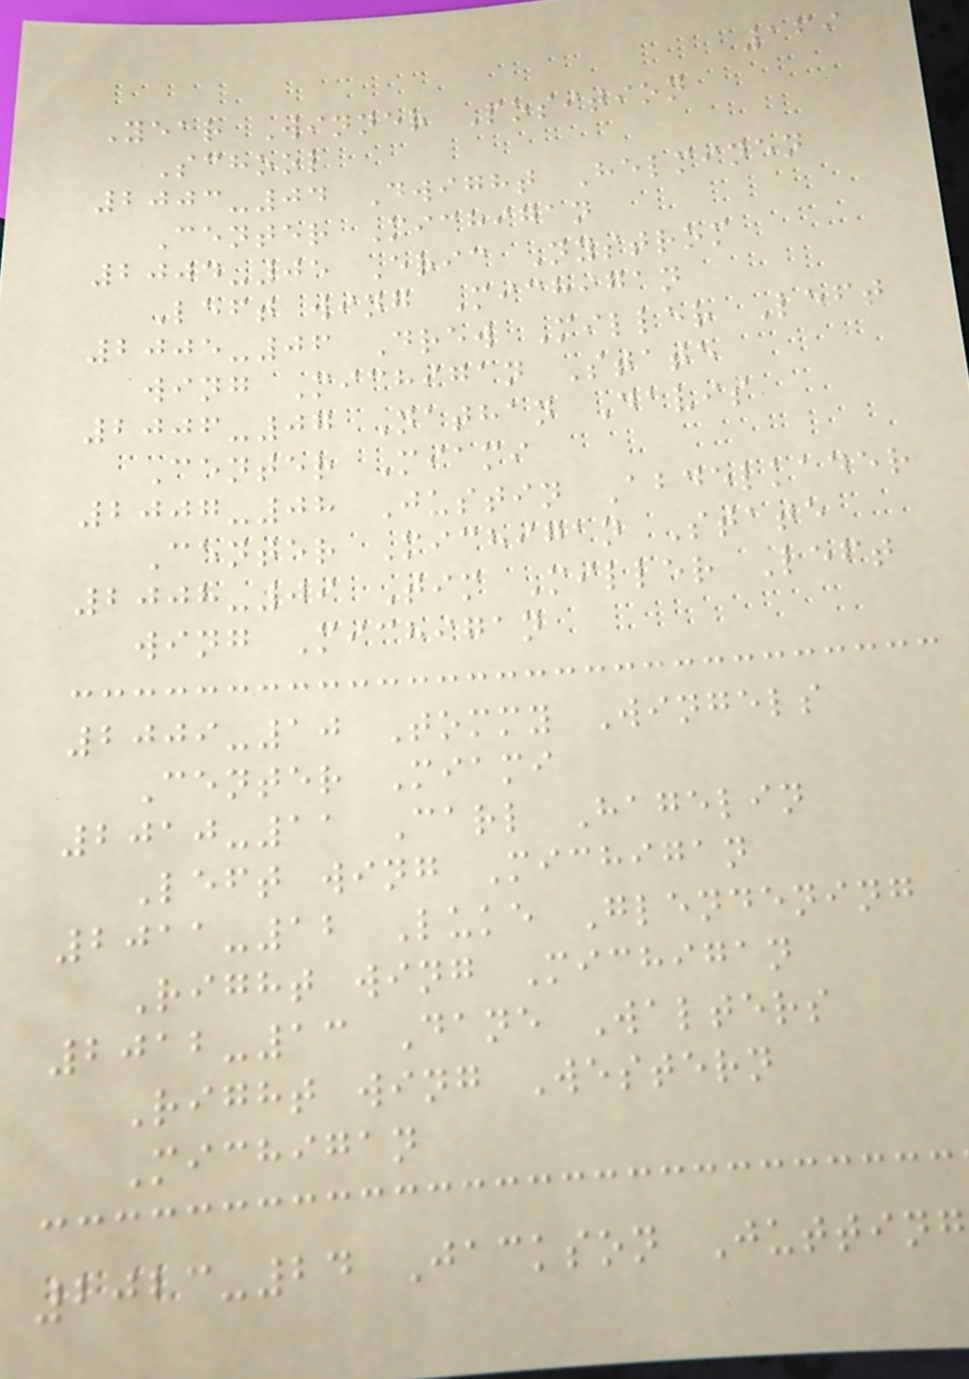169
Year Winner Position
School
2003-04 Dwight Helminen
Center Michigan
2004-05 Eric Nystrom
Left wing Michigan
2005-06 Drew Miller Left
wing Michigan State
2006-07 Nathan Davis
Center Miami
2007-08 Justin Abdelkader
Center Michigan State
2008-09 Tim Miller Left
wing Michigan
2009-10 Tommy Wingels
Center Miami
2010-11 Carl Hagelin
Left wing Michigan
2011-12 Luke Glendening
Right wing Michigan
2012-13 Dane Walters
Right wing Western
Michigan
2023-24 Jackson Jutting
